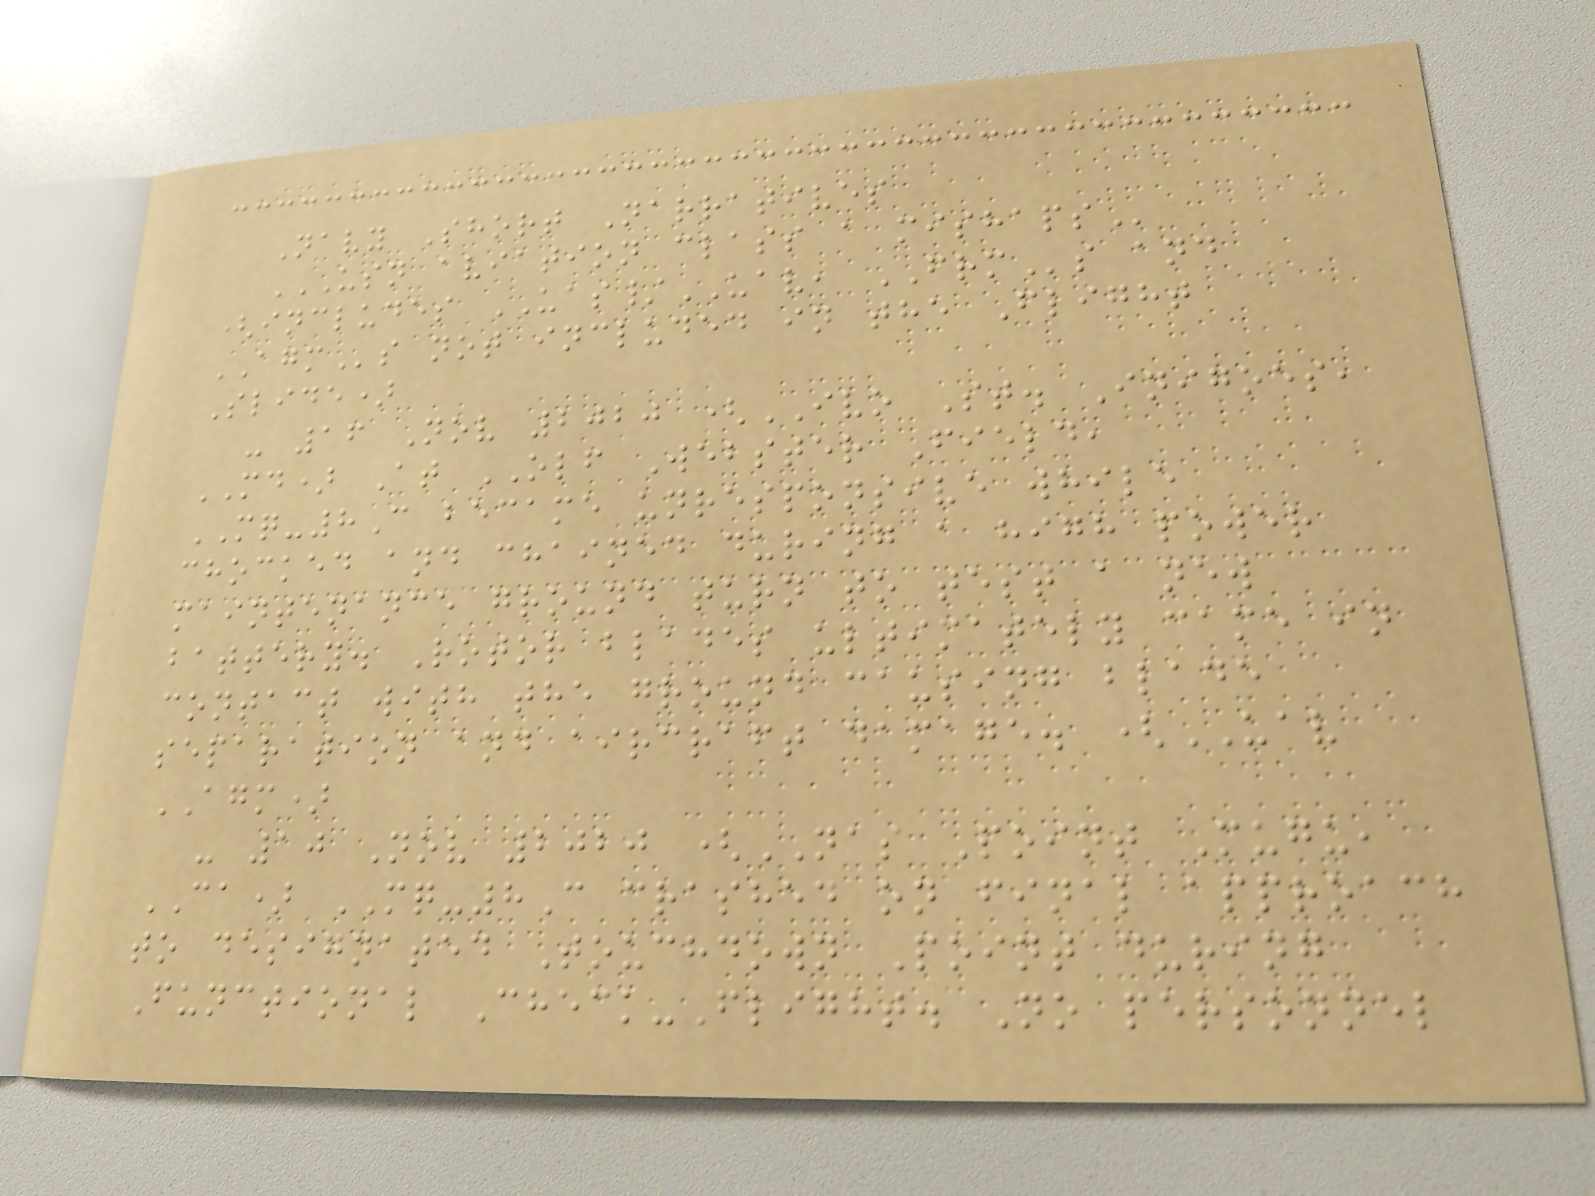Navy Short Narratives
USN AVIATION CLASS A MISHAPS
(includes UAS/UAV, FRMs and
AGMs not included in the Flight
Slide)
- 16 Nov 2020 (IVO St. Inigoes,
MD) At OLF Webster Field,
MQ-8C became unresponsive while
chocked and chained during a high power
maintenance ground turn to test a new
battery. Rotor blades ultimately came in
contact with the ground causing blade
separation and aircraft damage. (UAV
AGM)
- 10 Nov 2020 (NAS Point Mugu,
CA) MQ-8C crashed on final approach
to designated Touchdown Point during
Functional Check-Flight. No personnel
